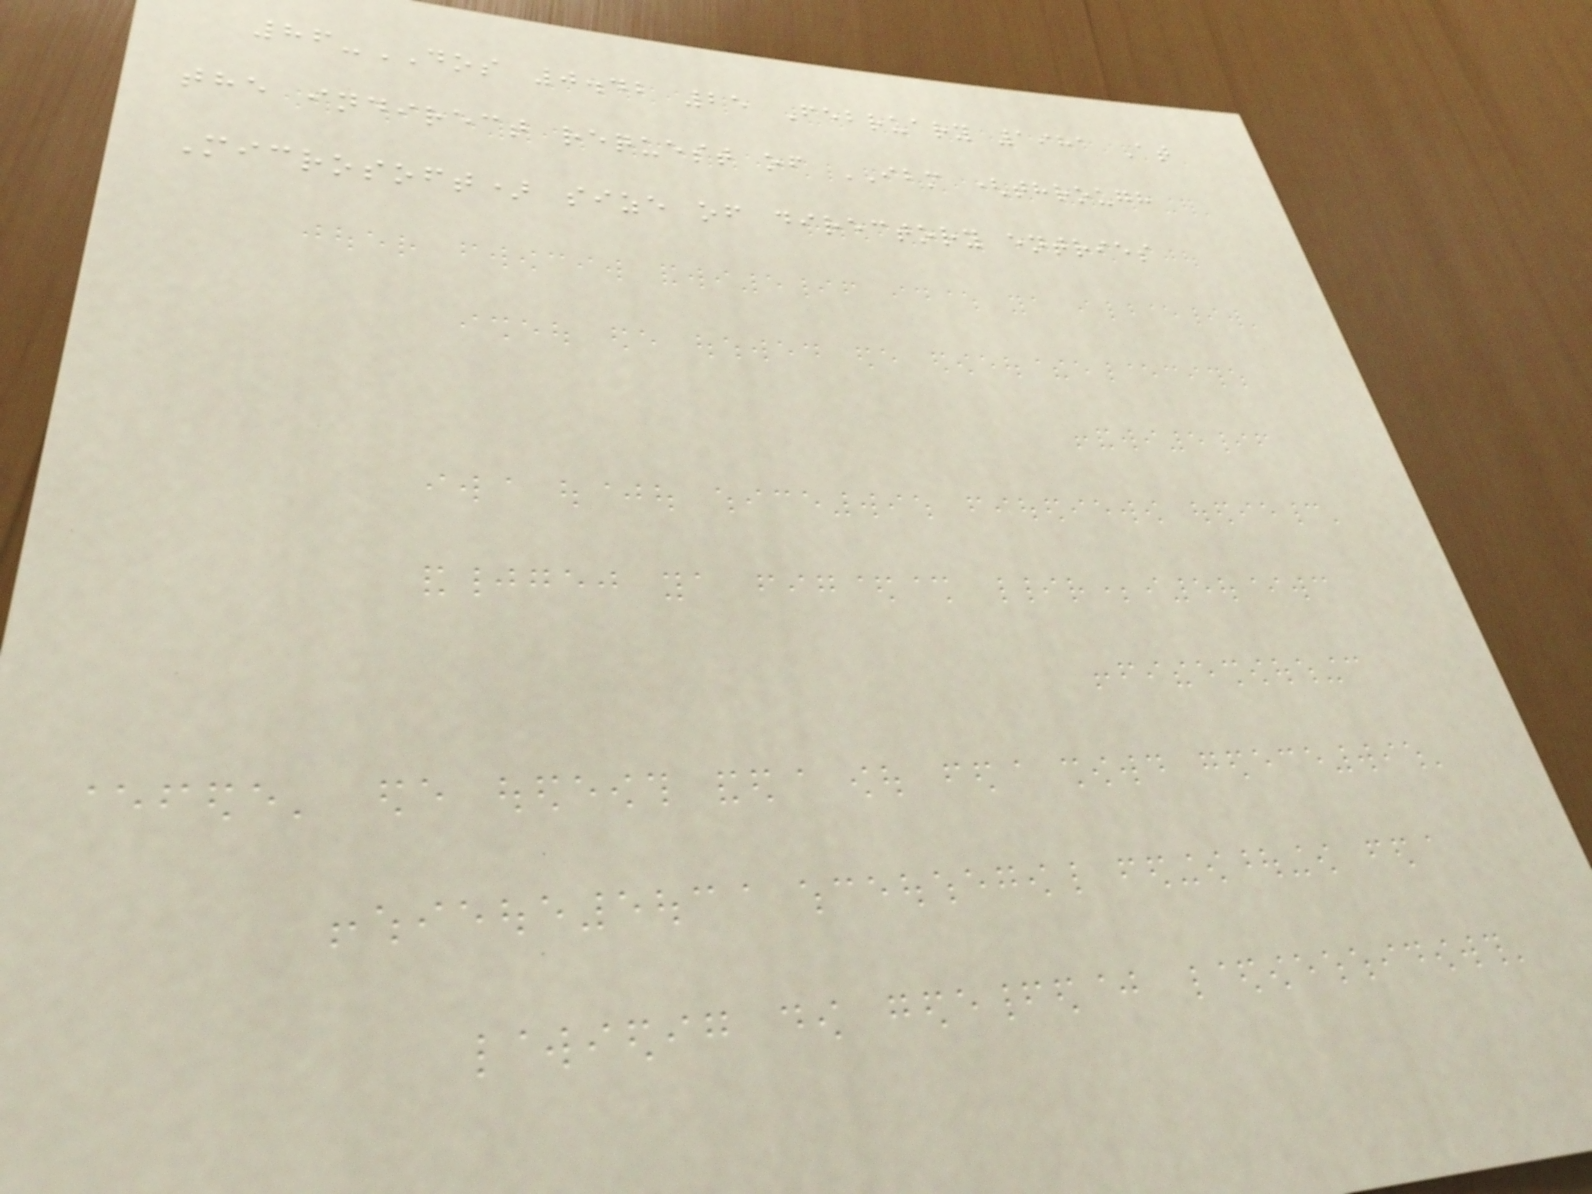86-DOS 0.42 25 February 1981 At
the indirect request of IBM (through
Microsoft) size of directory entries
